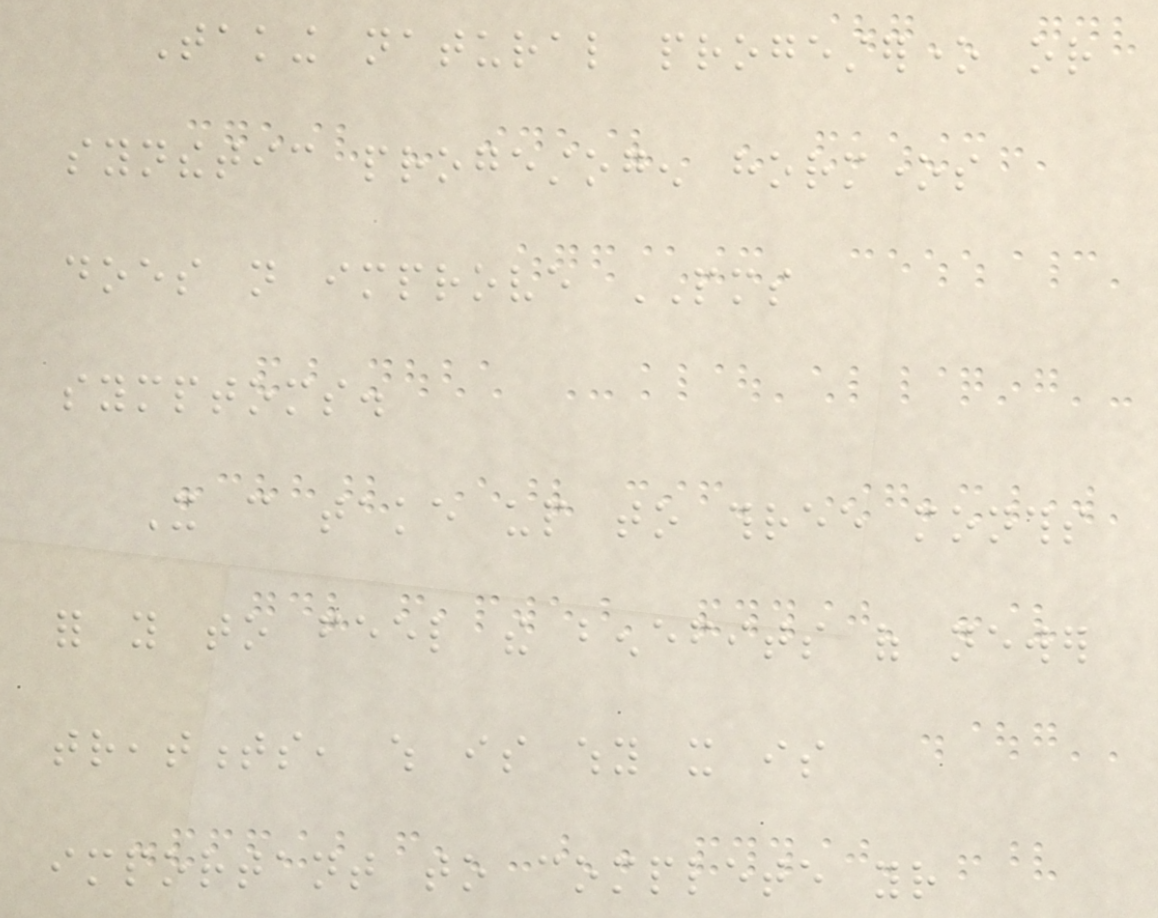Taking natural progesterone or
synthetic progestogen hormones
does not improve PMS
symptoms.
It can take up to three months
for you to feel the benefits of newer
treatments, which is why it is
important to complete your
